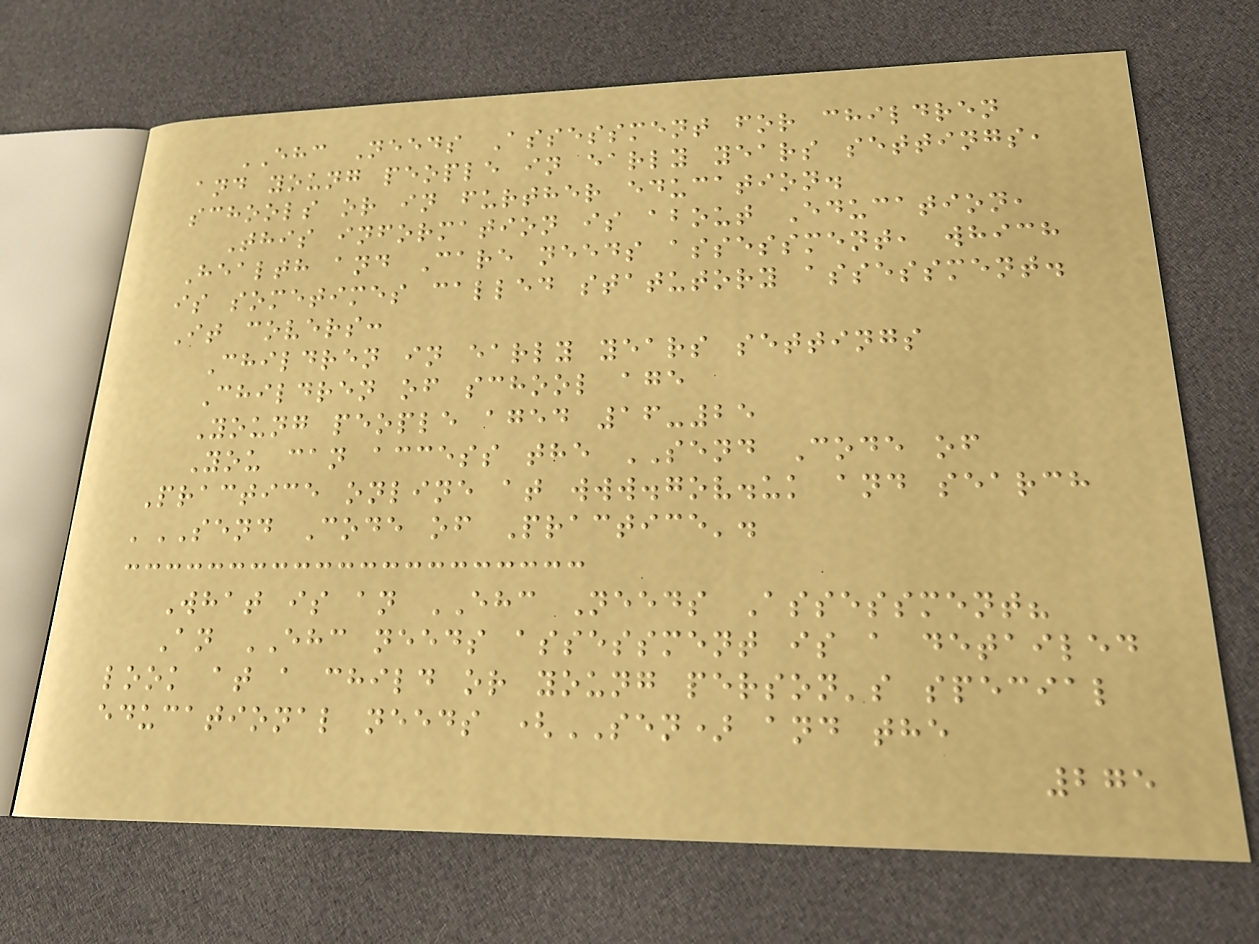EHC Needs Assessment for children
and young people in early years settings,
schools or in further education.
This information is about Education,
Health and Care needs assessment, which
is sometimes called statutory assessment.
It covers:
Children in early years settings
Children of school age
Young people aged 16-25
You can access the SEND Code of
Practice online at www.gov.uk and search
'SEND Code of Practice'.
What is an EHC Needs Assessment?
An EHC needs assessment is a detailed
look at a child or young person's special
educational needs (SEN) and the
275
